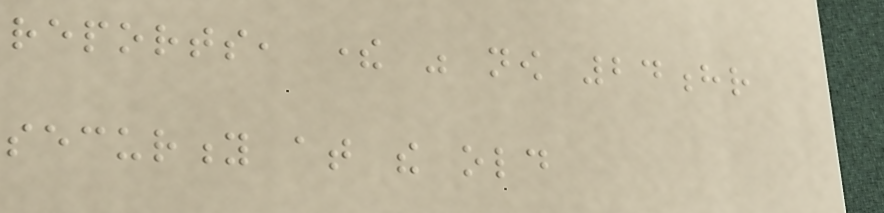reports, there was now 24hr
security at the old
